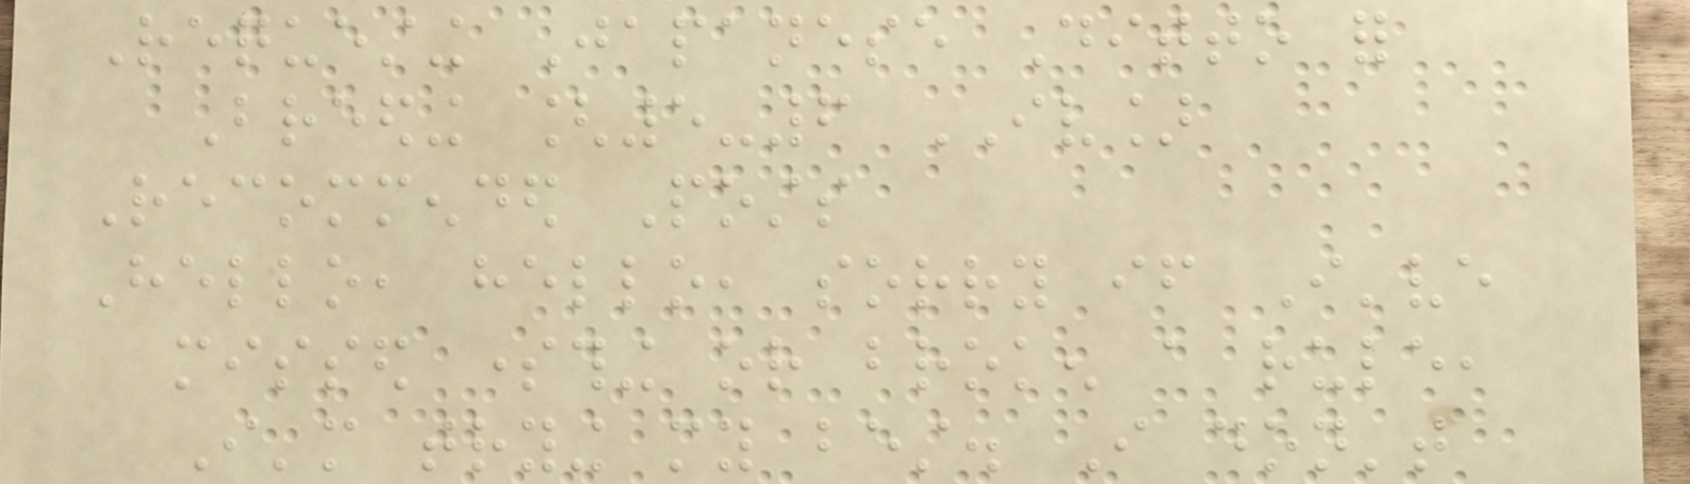Requesting Japanese Ditto for
Breeding [5-6 IV]
Recommended Posts
Hello, hello, sorry if I've
missed something or broken a rule,
I'm trying my best. I don't
